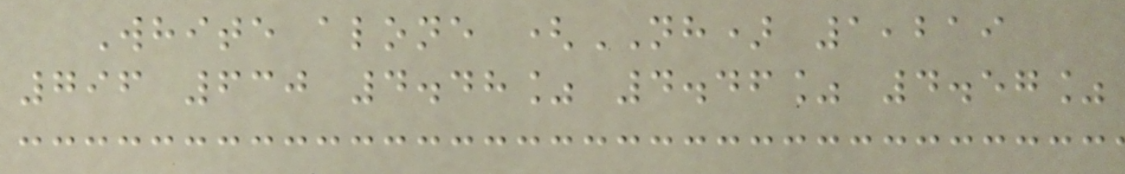White alone (NH) 1,219
796 630 4.48% 4.46% 4.57%
